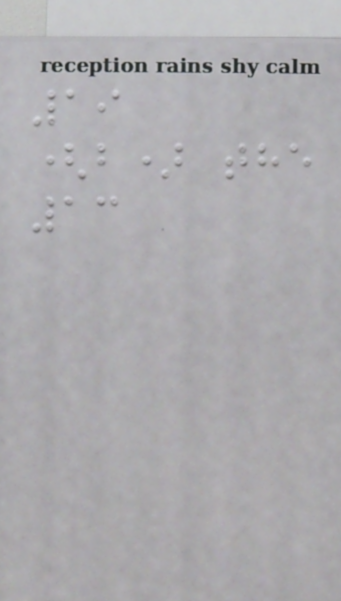19
(b) the
13
